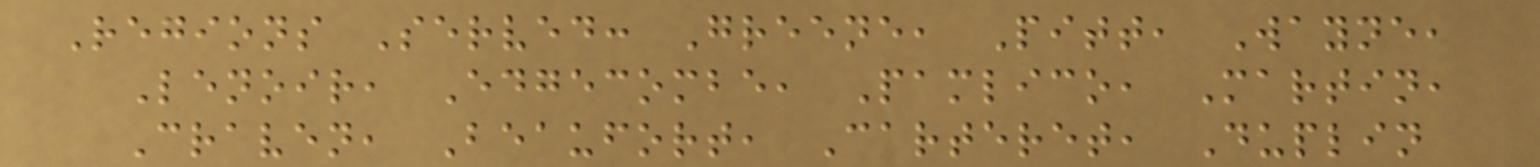Regions Served: Greene, Pitt, Wayne,
Lenoir, Edgecombe, Pamlico, Martin,
Craven, Beaufort, Carteret, Duplin
